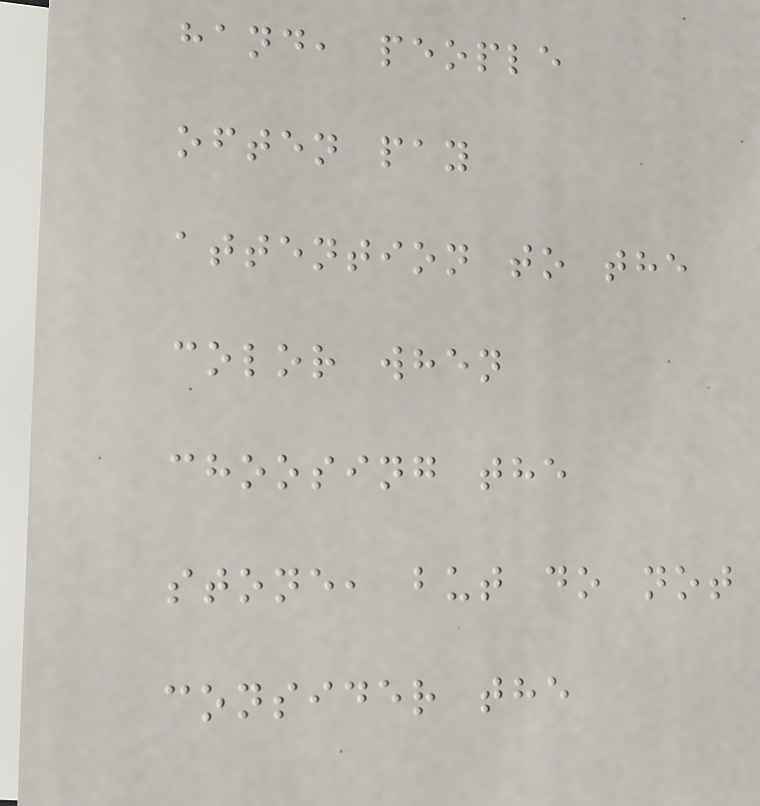hand, people
often pay
attention to the
color when
choosing the
stone, but do not
consider the
